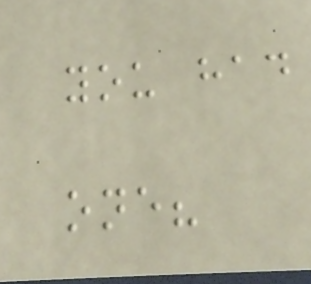you had
one?
